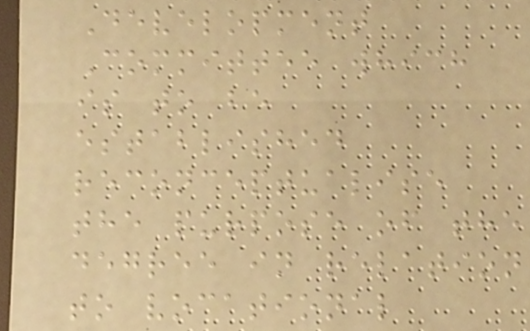Development
Committee which
is to be
established
reconceptualise
the purpose of the
degree in relation
to vocational
